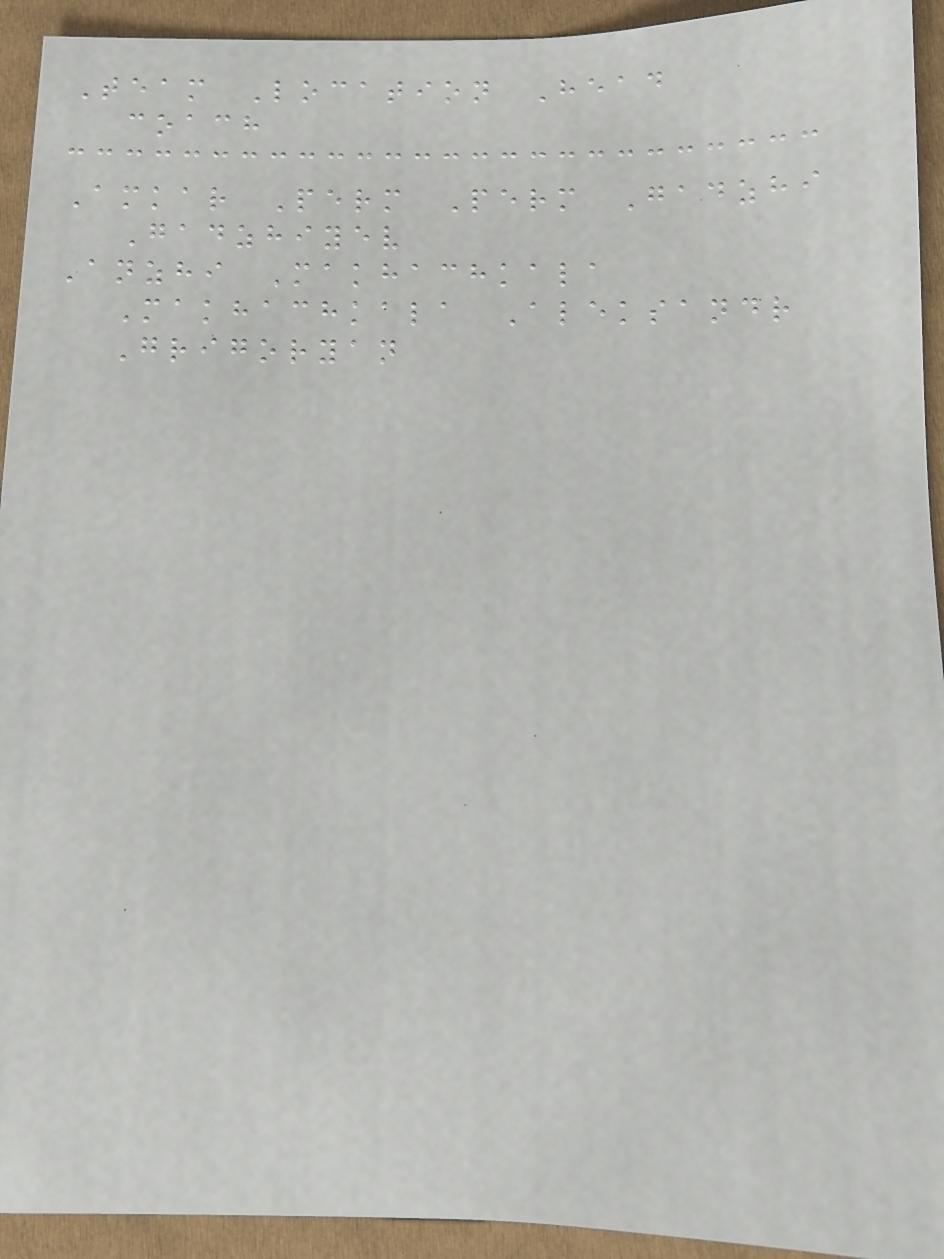Team Location Head
coach
Amkar Perm Perm Gadzhi
Gadzhiyev
Anzhi Makhachkala
Makhachkala Aleksandr
Grigoryan
